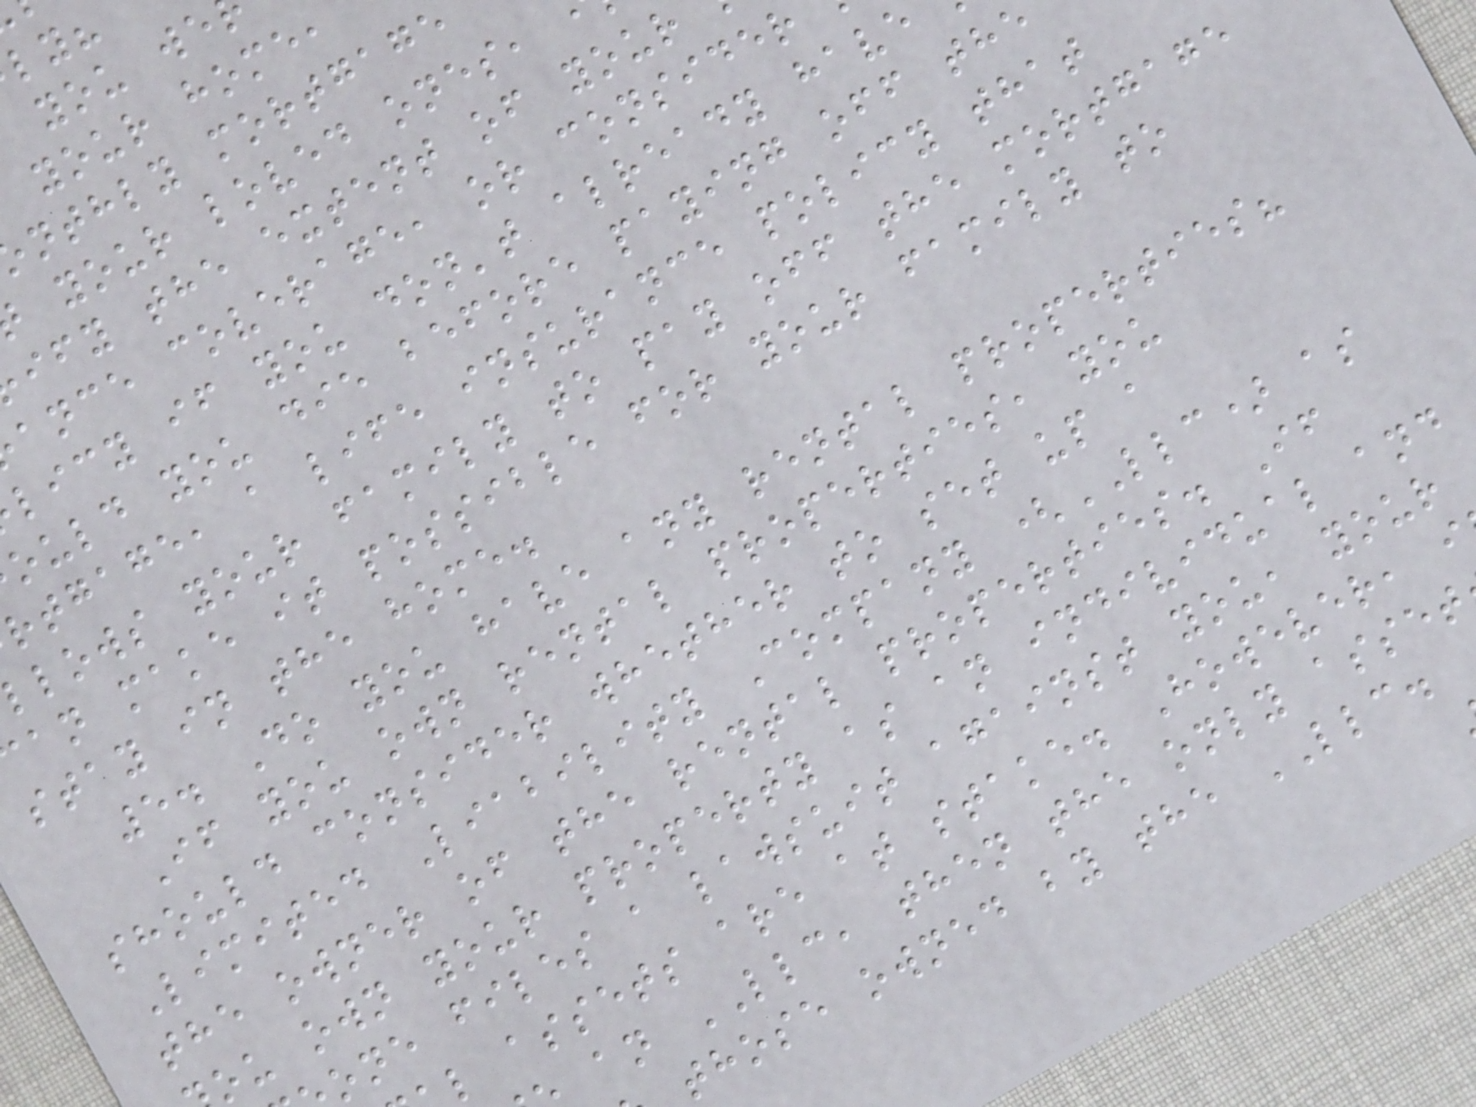nthly mortgage
your loved ones,
ify the extent of your
ance coverage, or consider
licy if you don't already have
ould you die before paying off the
rtgage, a life insurance policy that
llows your family to pay off the mortgage
an make it possible for your family to
stay in the home.
5. Do you have any rental properties?
If you own rental properties, you
should consider whether to set up a
Limited Liability Company (LLC) as
the owner of the rental properties. If
ou own your property as an individual and
one files a lawsuit against you, your
l assets are at stake. However, i
an LLC, then the only asset
those owned by the LLC.
